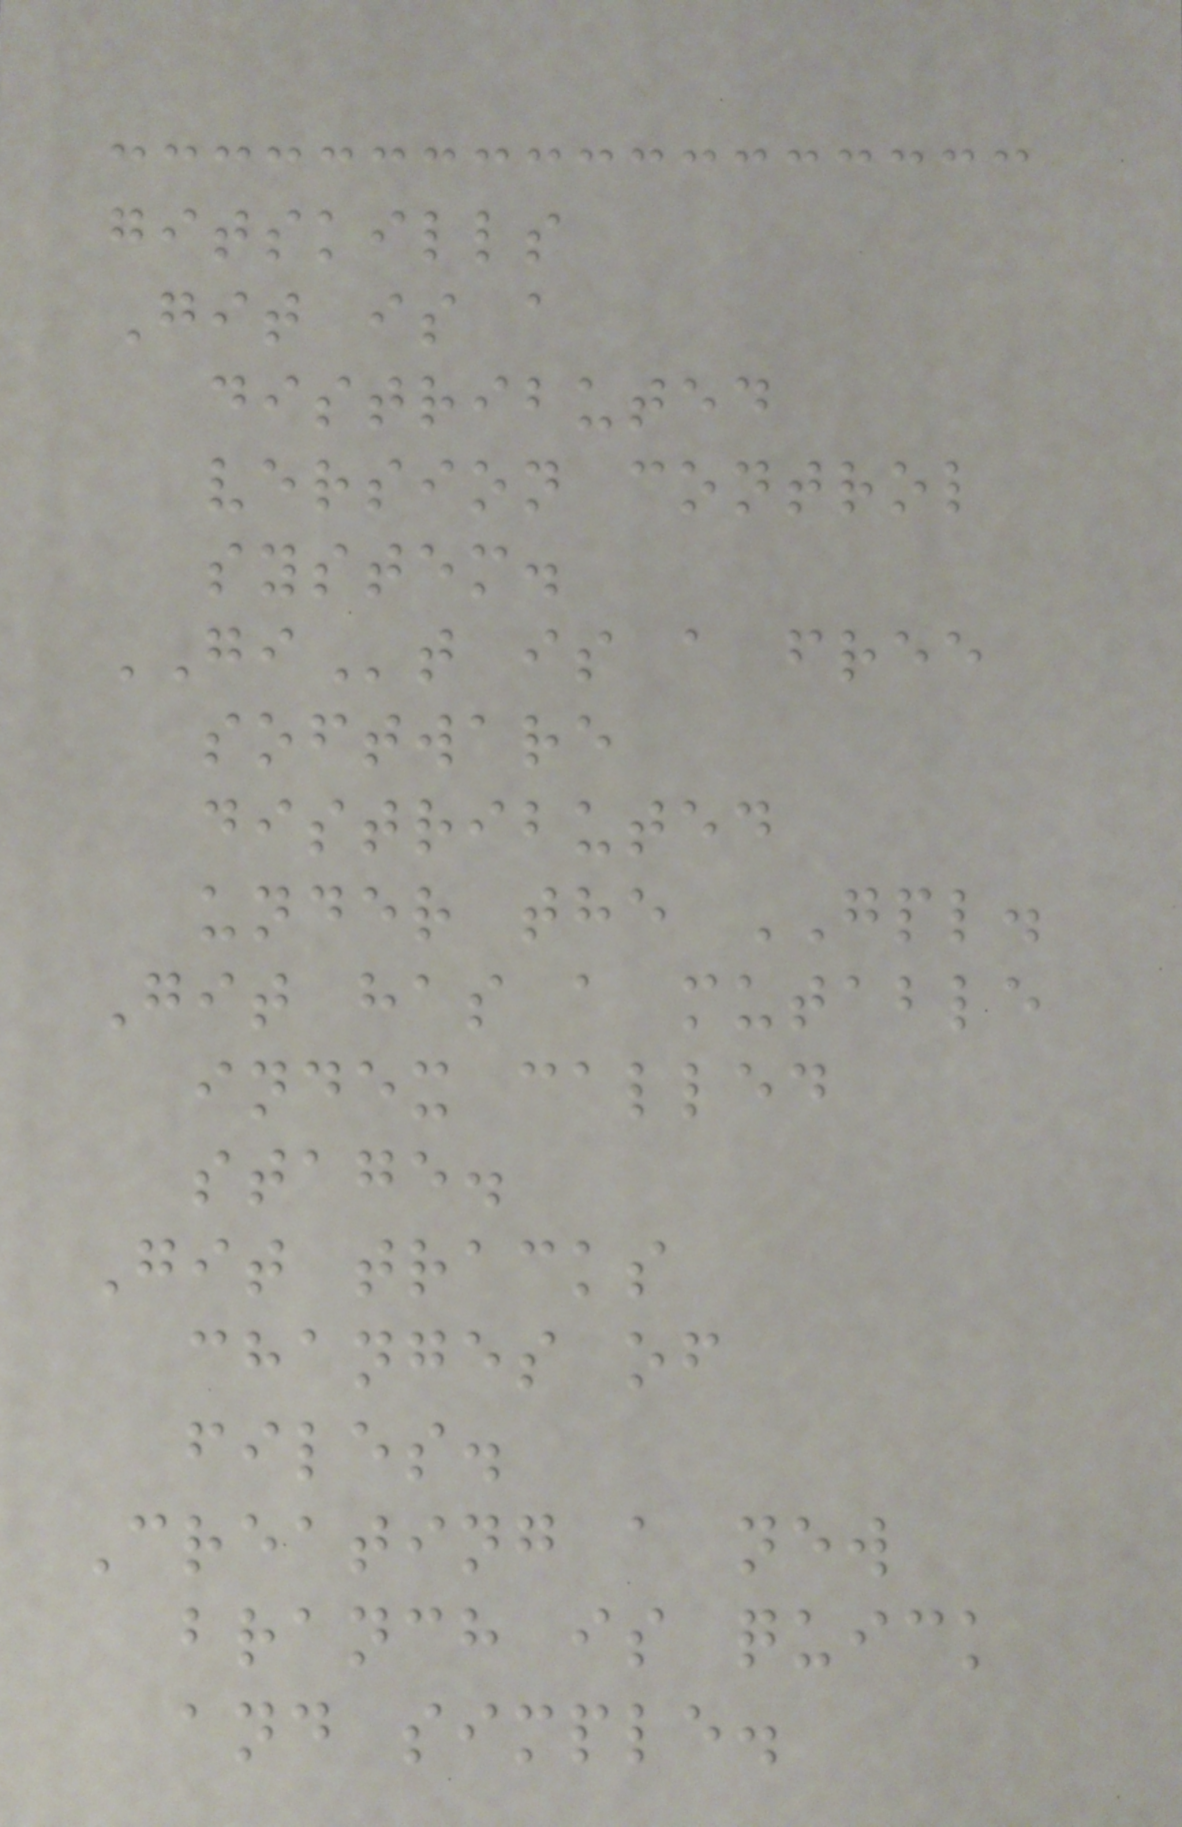gitskills
Git is a
distributed
version control
system.
GIt is a free
software
distributed
under the GPL.
Git has a mutable
index called
stage.
Git tracks
changes of
files.
Creating a new
branch is quick
and simple.
